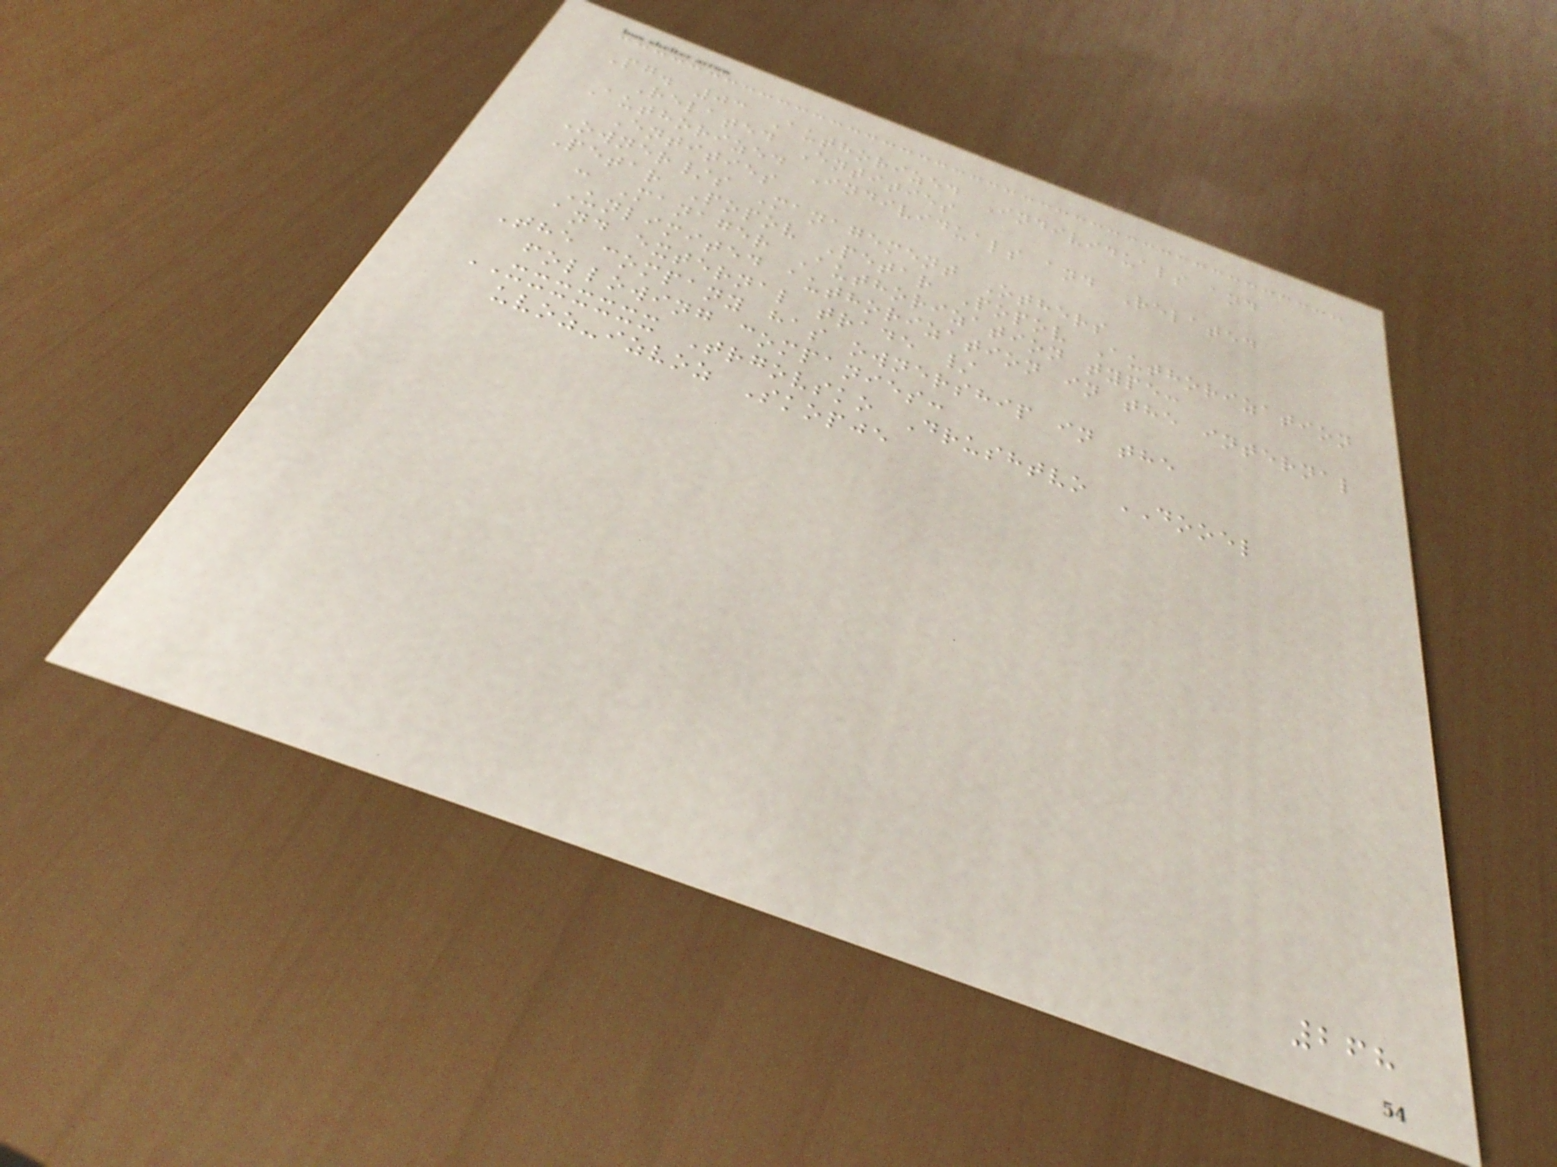Pg. 03 Authorized Individuals and
Related Entities
Authorized Individuals and Related
Entities
Owner/s Management Others
Petar Popov Petar Popov Authorization
: Manager Authorization type:
Unlimited authorization in the internal
and external trade /
The company has ownership in the
following companies:
XXXXXXX Trgovsko Drushtvo DOOEL
uvoz-izvoz Skopje
268
